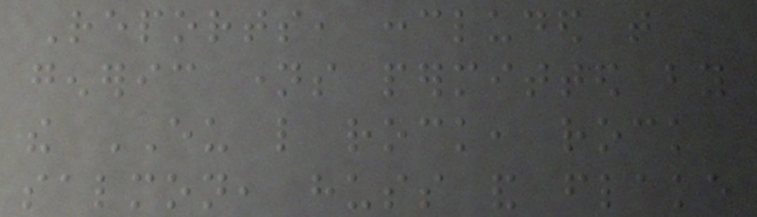Reports, concluded that
generic names permitted by
the EU like rock, rock
salmon, huss and flake
